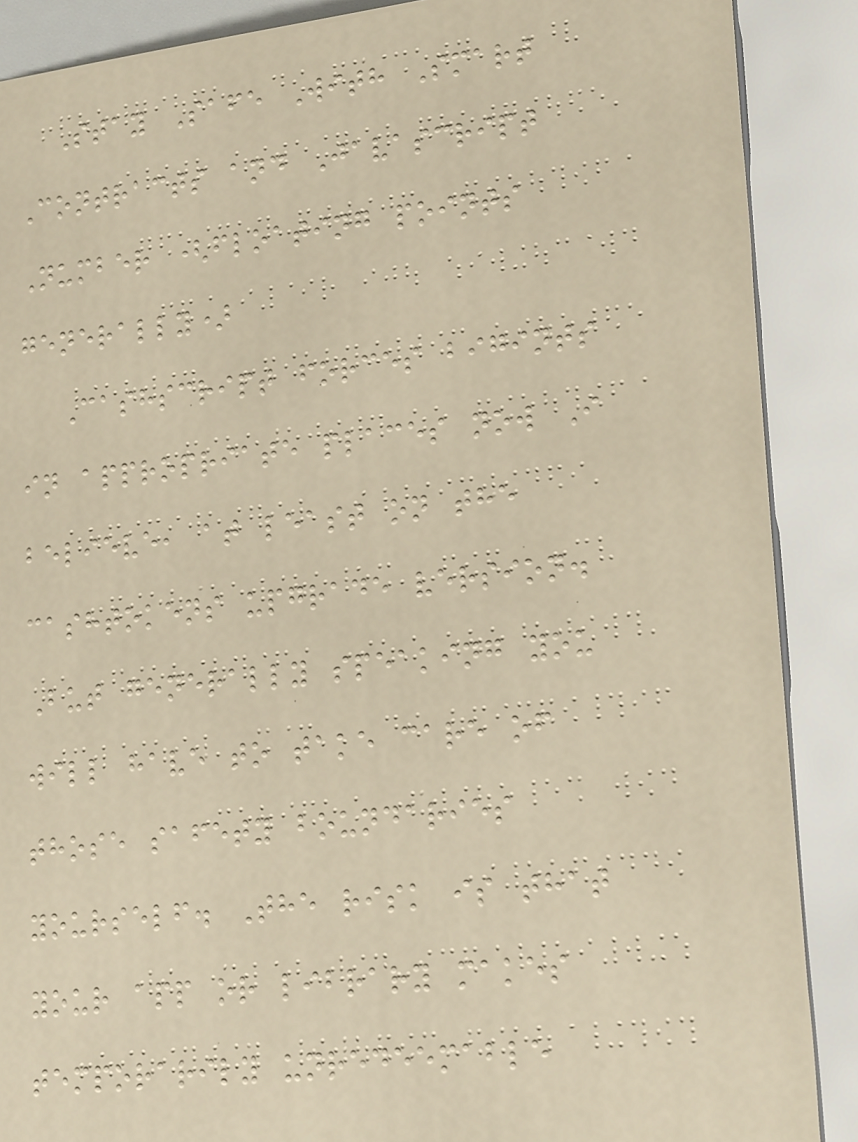Stay Safe With Smart
Contracts and Javascript
Number (floating points
generally)
Cashscript forces bigints
in appropriate places now I
believe, at least on the
cashtokens upgrade version.
But generally speaking you
will have to take care of
those safety boundaries
yourself. The risk is that
your app or library makes
temporarily unredeemable
